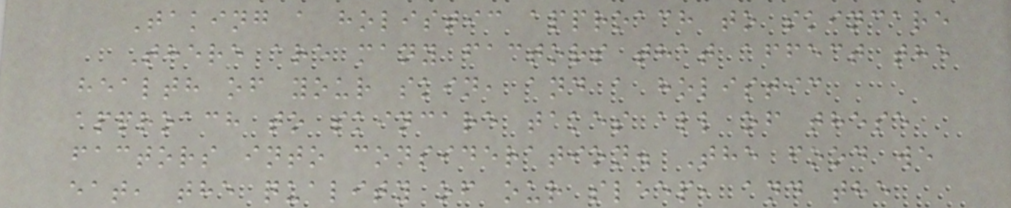Taking a holistic approach to skincare
There are many factors that affect the
health of your skin, and a holistic
approach to skincare takes all of these
factors into consideration. The food we
eat, the quality of our sleep, and the
